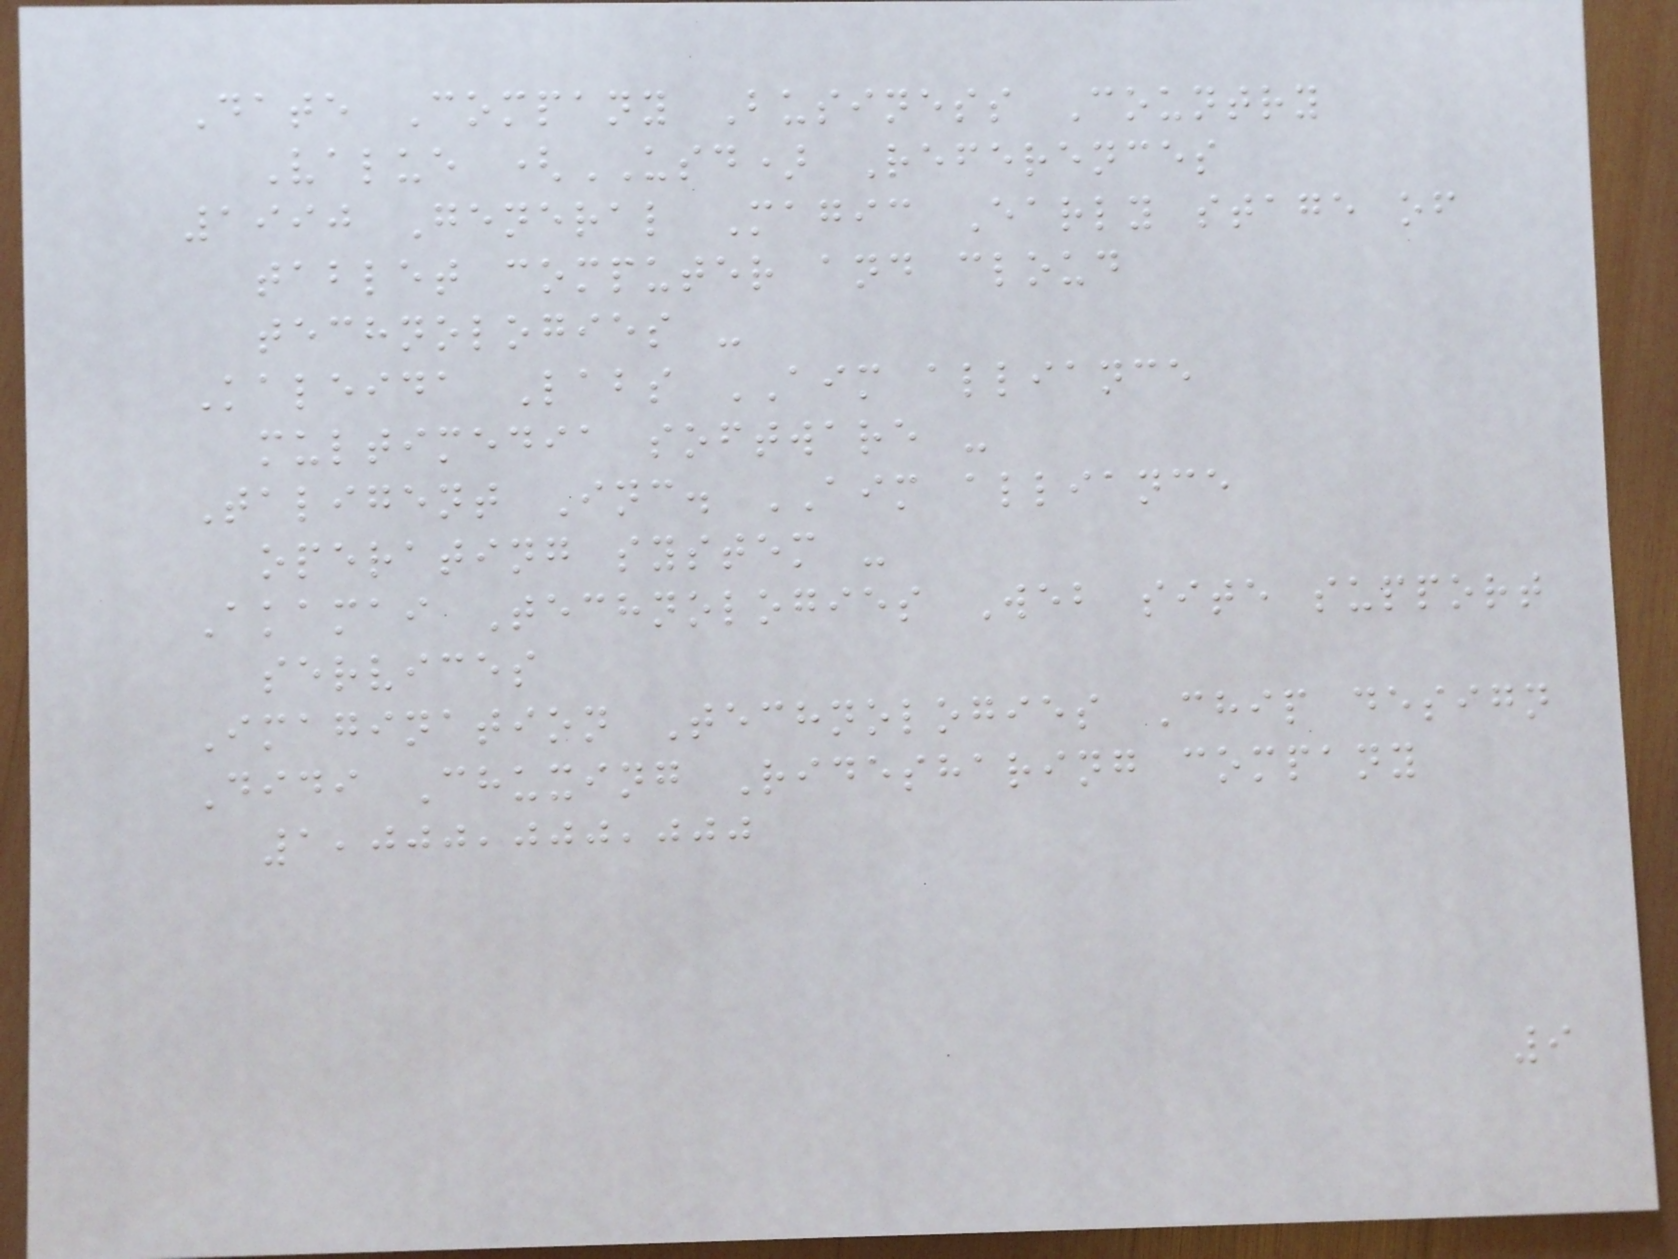Date Company Business Country
Value (USD) References
1990 General Magic Early stage of
tablet computer and cloud
technologies -
Kaleida Labs AIM alliance
multimedia software -
Taligent Inc. AIM alliance
operating system -
Akamai Technologies Web site support
services
Imagination Technologies Chip design
Didi Chuxing Ridesharing company
1,000,000,000
9
